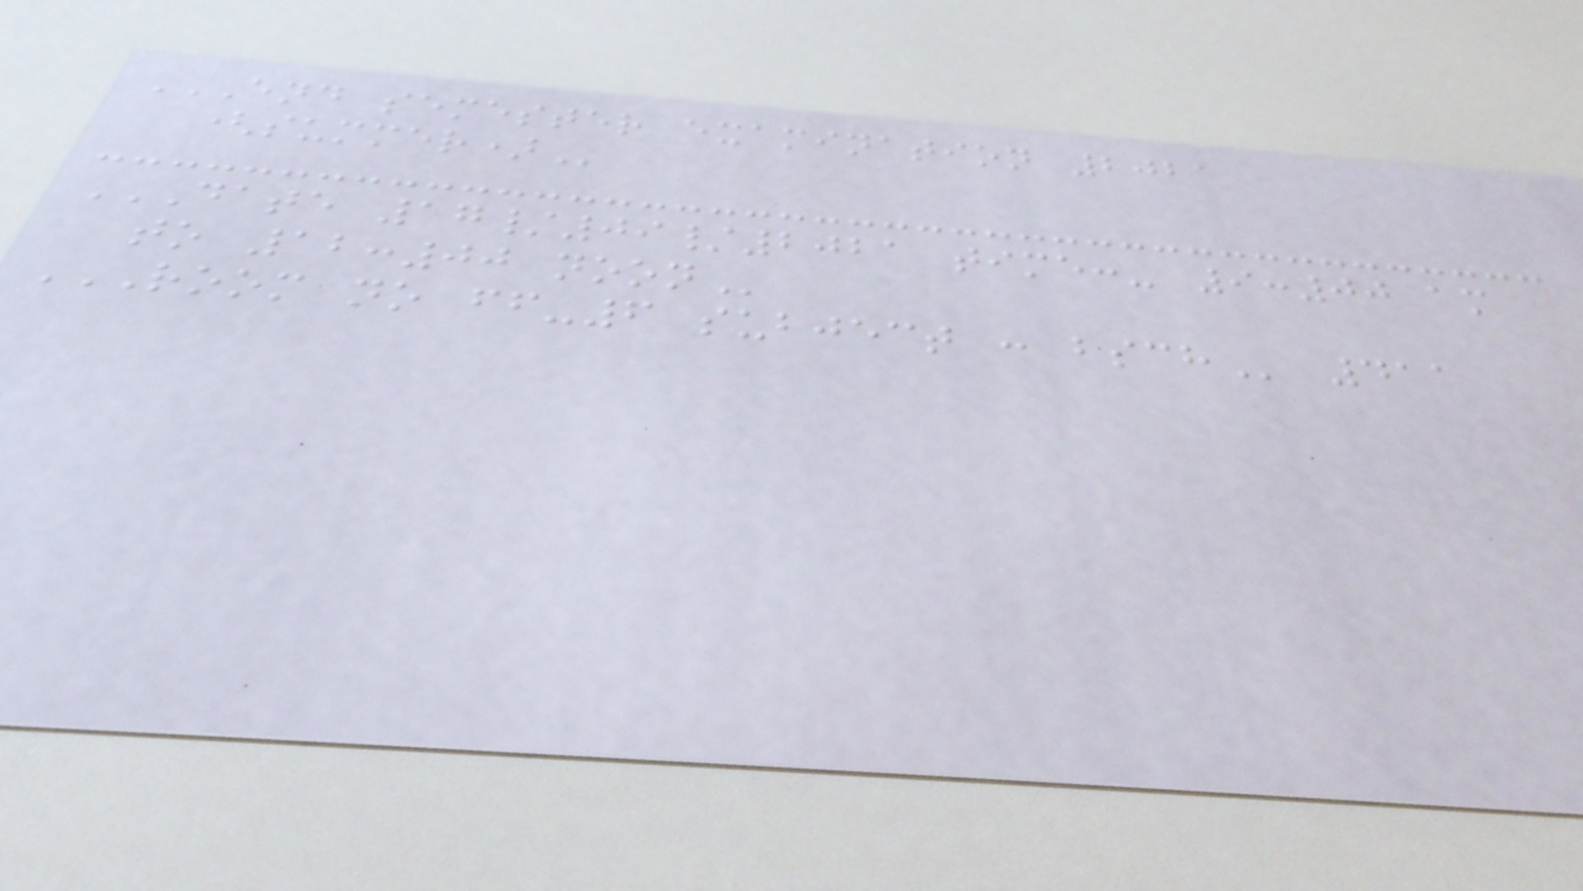END SEMESTER EXAMINATION 2021
(SUMMER)
DATE 17/09/2021 TIME:- 9:00 AM
TO 12:00 NOON
ROOM NO FF-6 SUBJECT : BSCH 411
